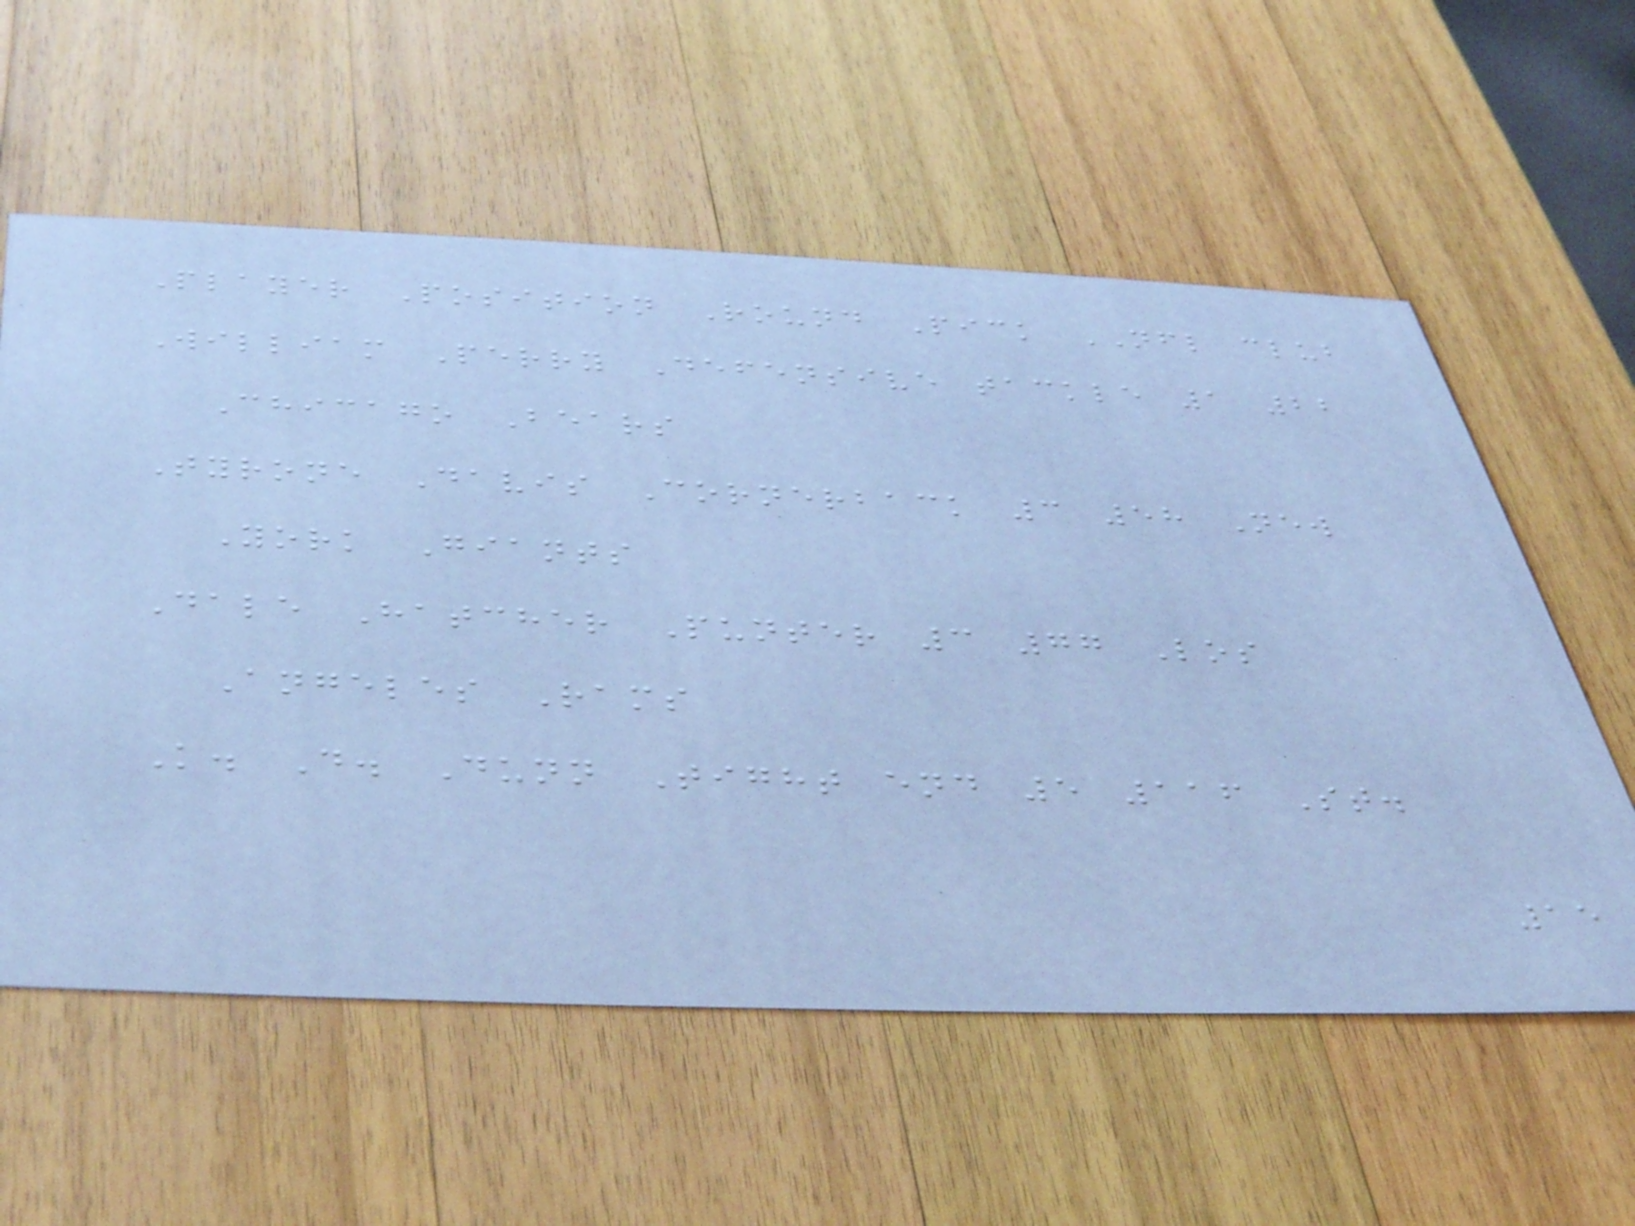Player Position Round Pick NFL club
William Perry Defensive tackle 1 22
Chicago Bears
Tyrone Davis Cornerback 3 58 New
York Giants
Dale Hatcher Punter 3 77 Los
Angeles Rams
K. D. Dunn Tight end 5 116 St.
15
